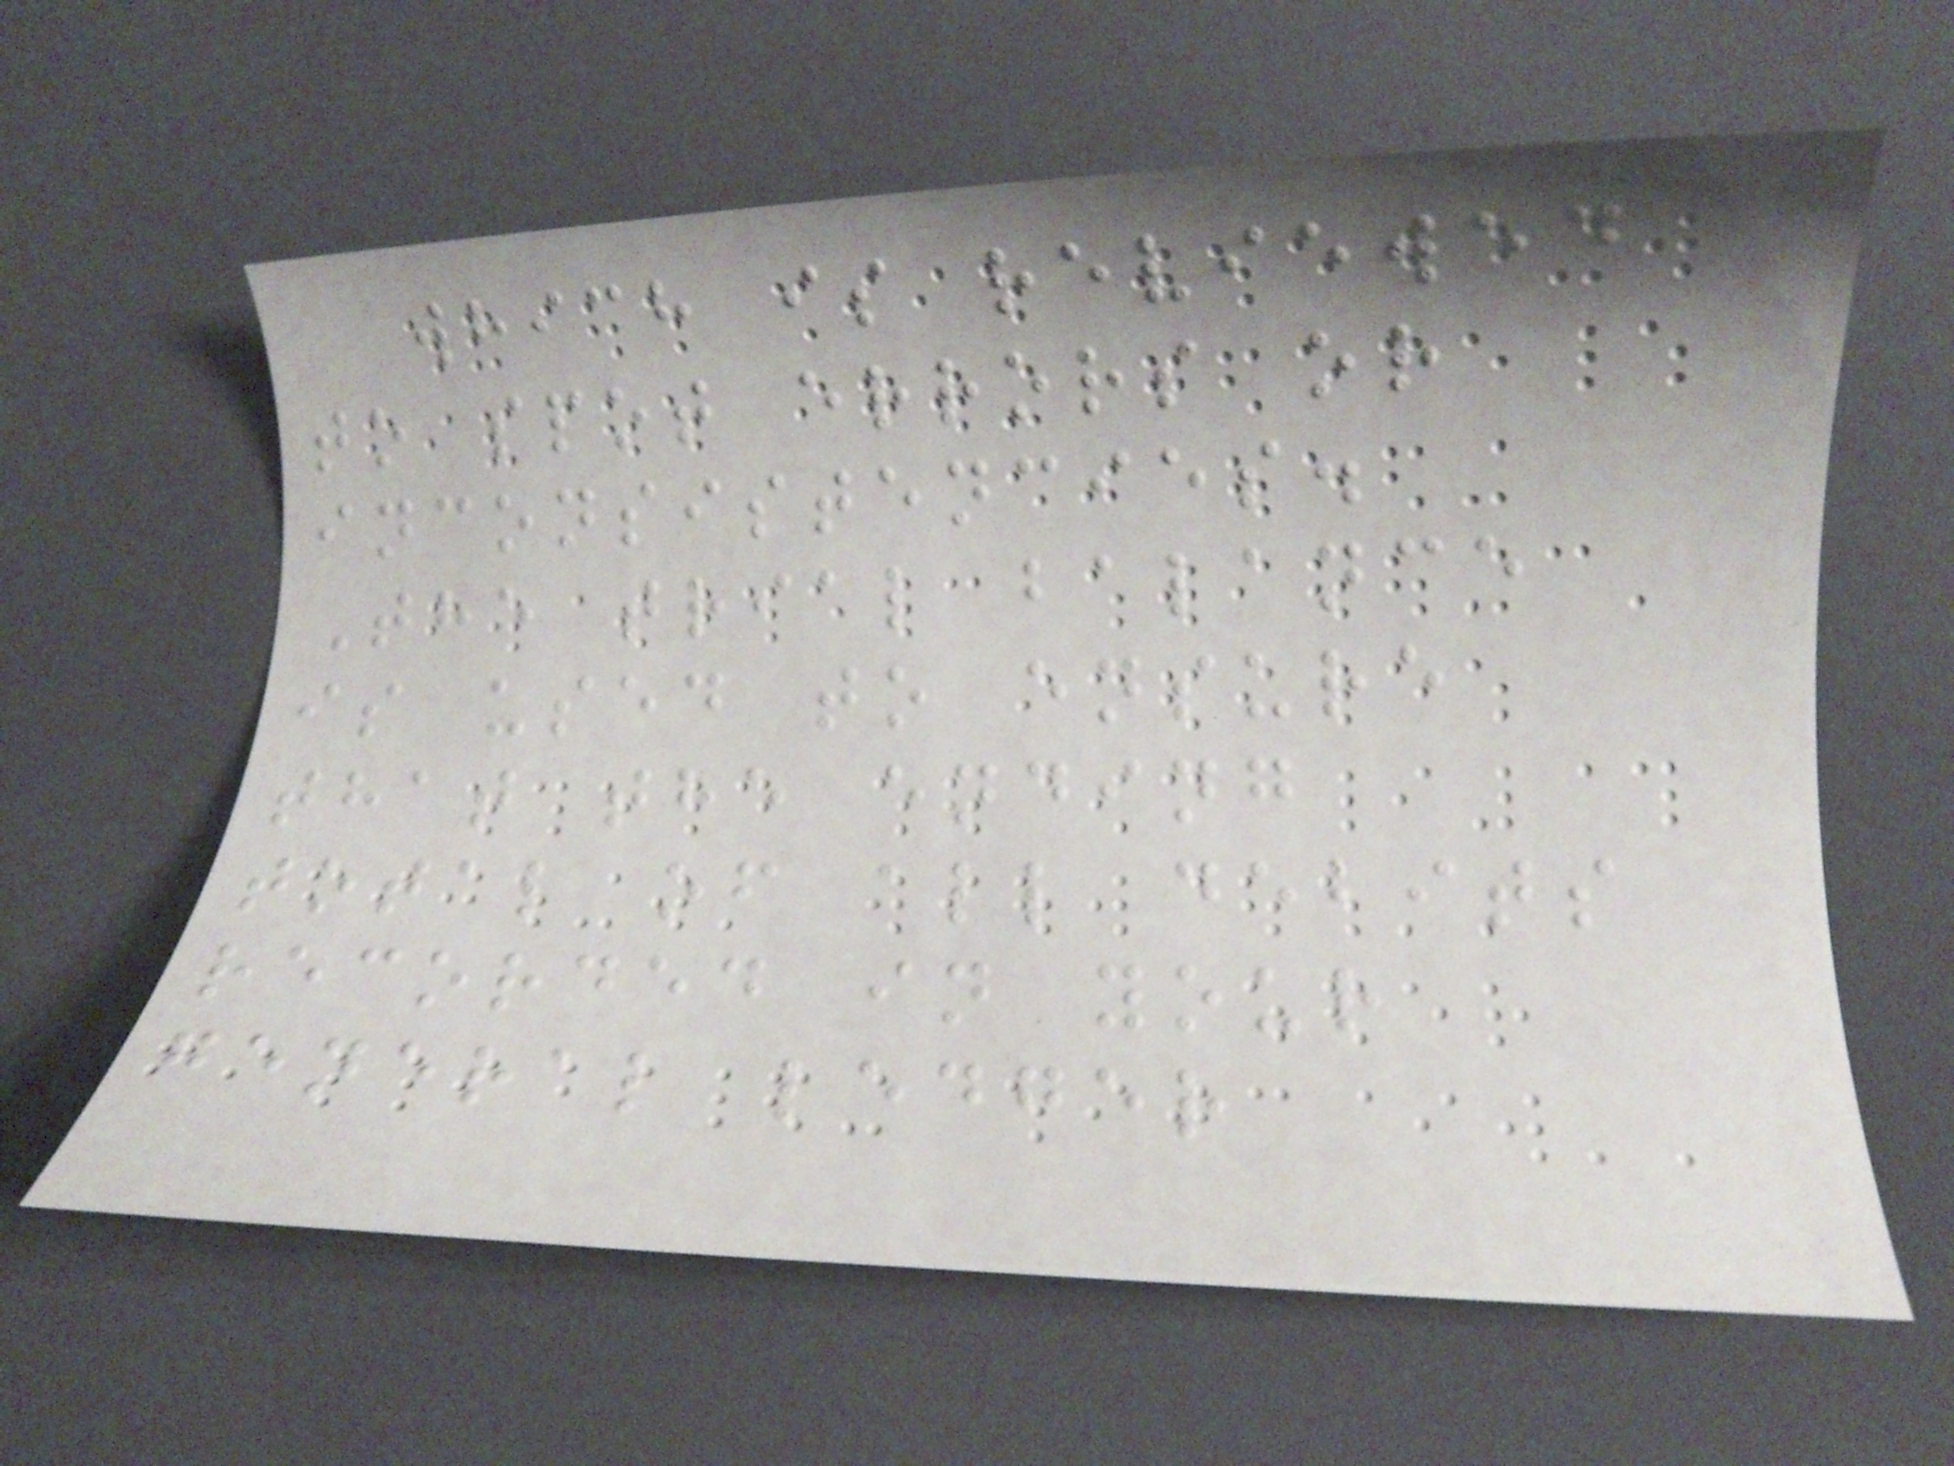which is reviewed
to spot errors or
inconsistencies.
The trial balance
is used to ensure
that the ending
total of all debits
recorded in your
general ledger
